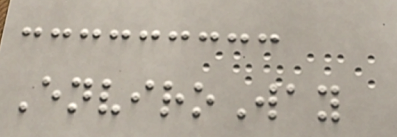EnviroWay
